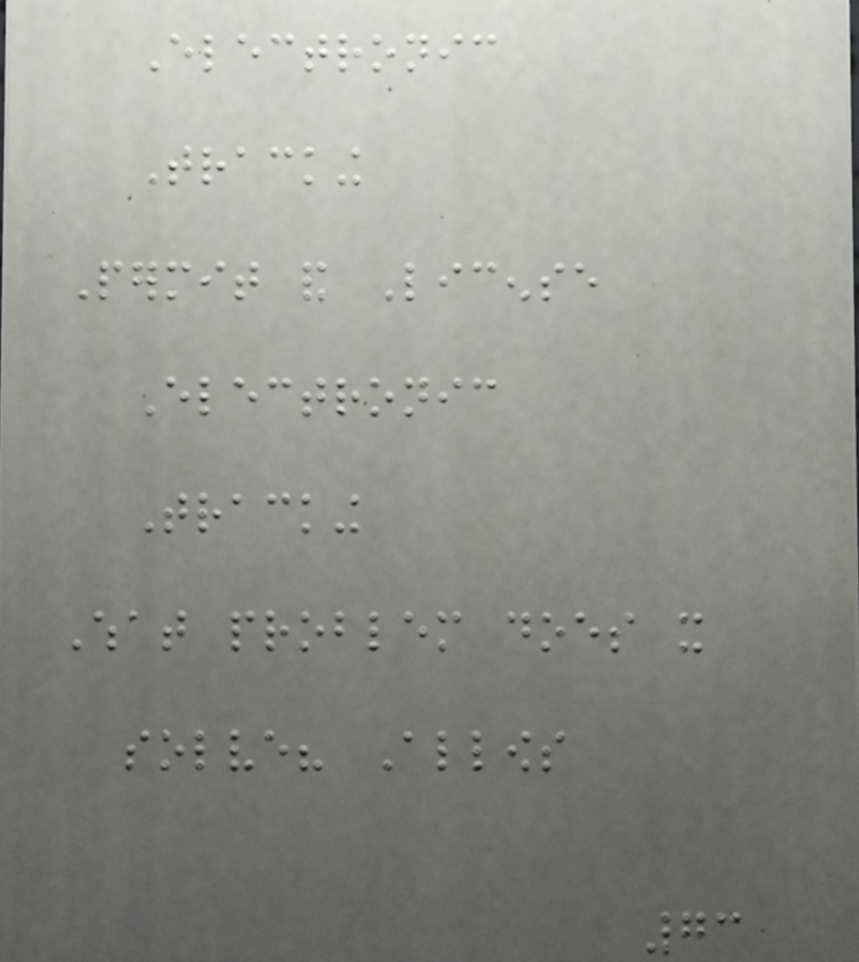Electronic
Tracking
Permit and License
Electronic
Tracking
What problem does it
solve? Allows
73
